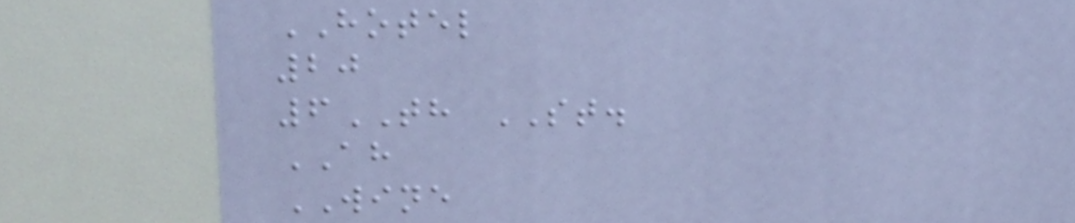HOTEL
20
6TH ST.
AH
WINE
